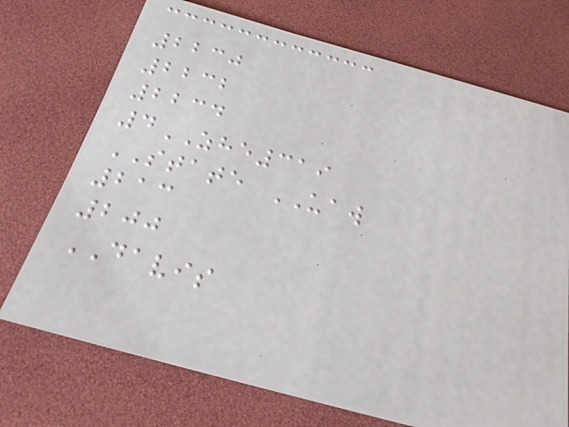2230
2232
2234
4ZHE319
STATE UAW
213
200
DAVIS
